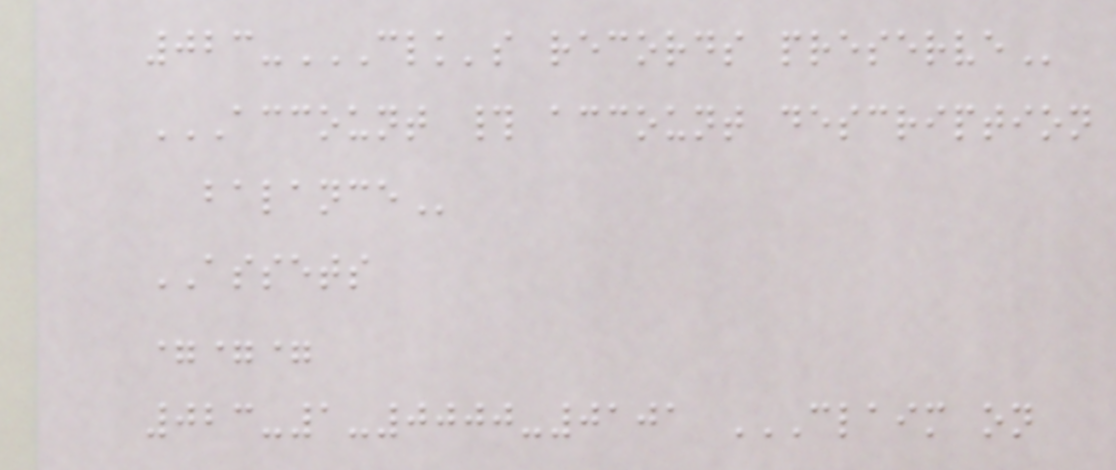023-CLK'S RECORDS PRESERVE
ACCOUNT # ACCOUNT DESCRIPTION
BALANCE
ASSETS
===
023-1-0000-0101 CLAIM ON
